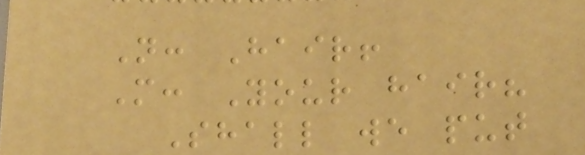N: Hair!
M: Your hair?
Shall we put
